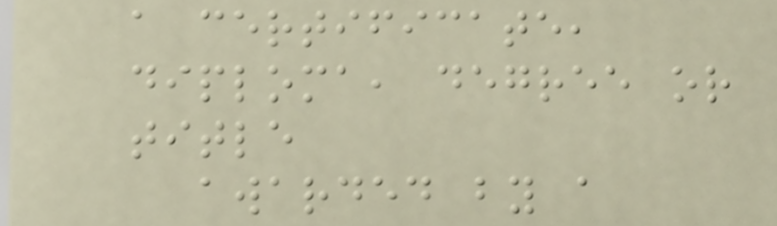a certificate,
diploma, degree or
title
awarded by a
